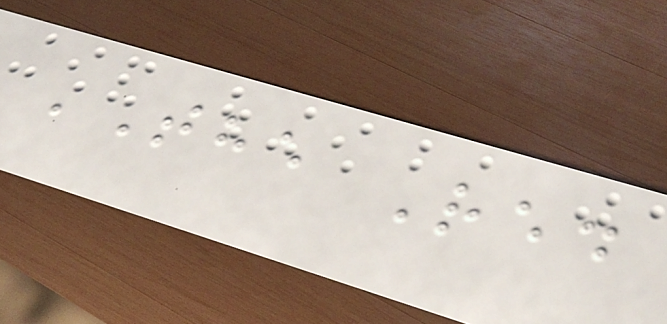'The Red
